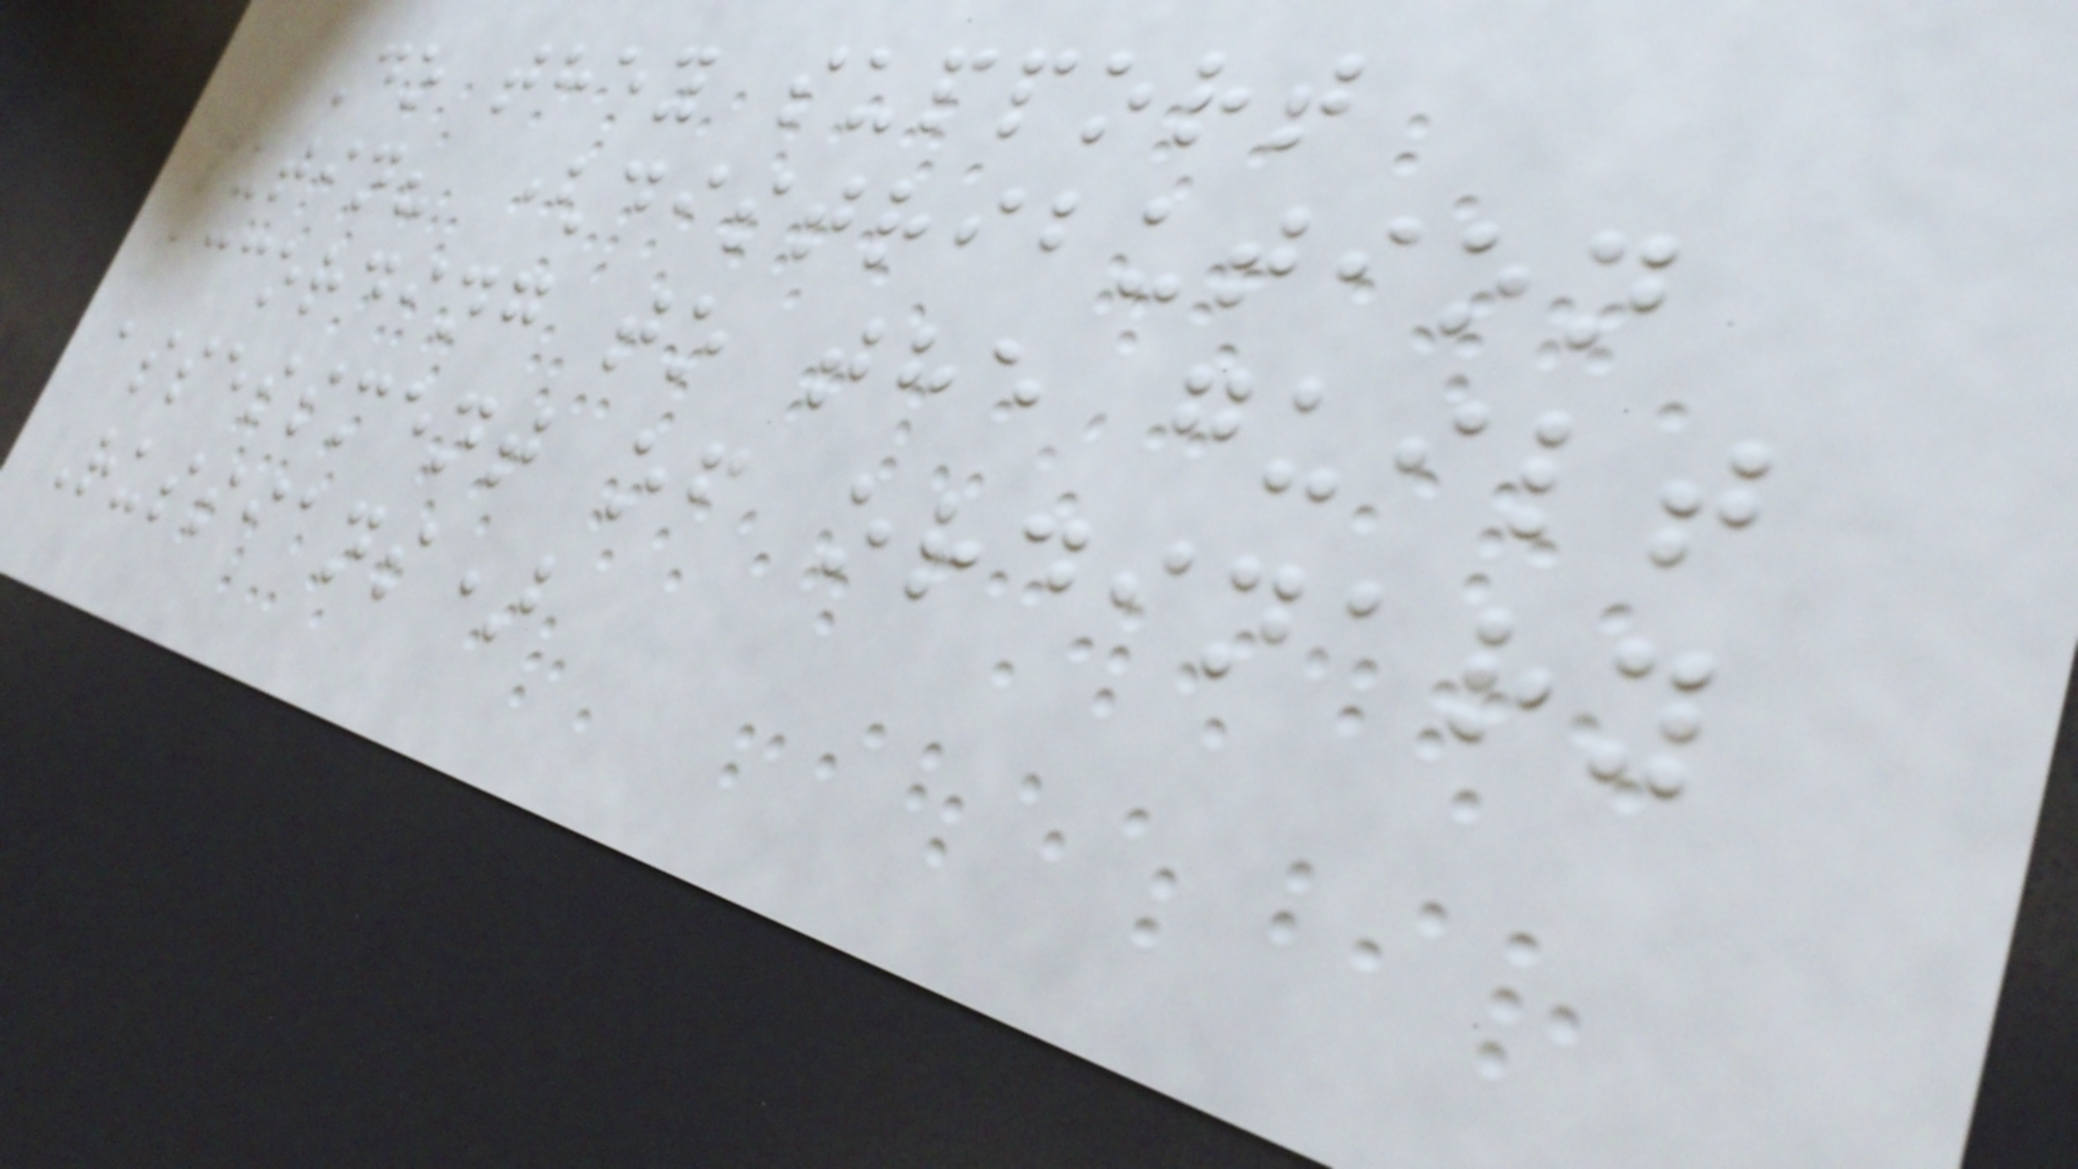Do they support
putin? (distribution
according to the guilt
assessment of ordinary
Russians)
